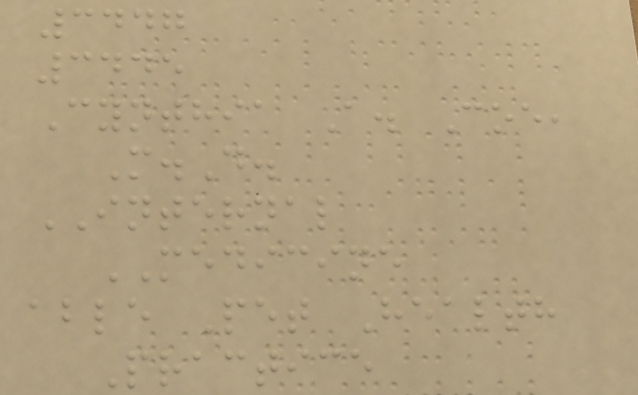3447
3445
Cynthia A. Coe,
M.D.
INTERNAL
MEDICINE
able Pet Health
Practice
